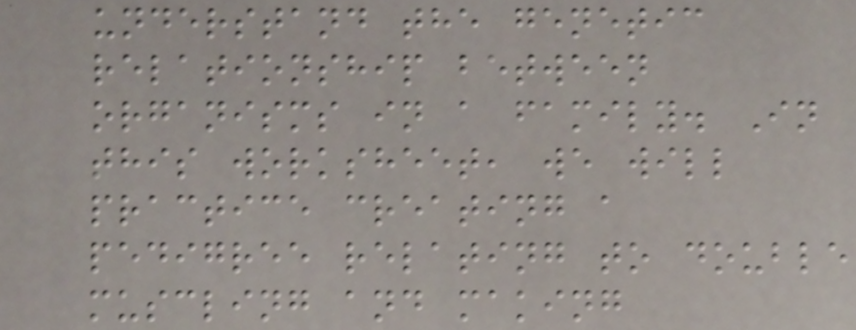understand the genetic
relationship between
organisms in a family. In
this worksheet, we will
practice creating a
pedigree relating to double
muscling and making
